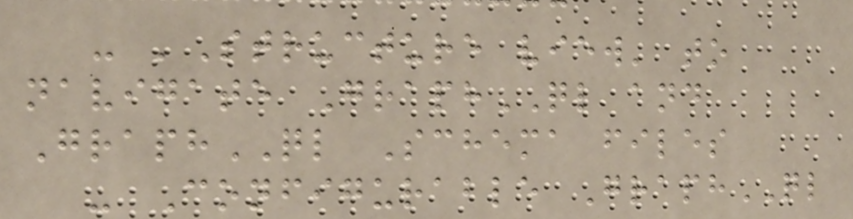- 'Structure view' to
navigate GraphQL and
GraphQL Schema files
- Configurable GraphQL
